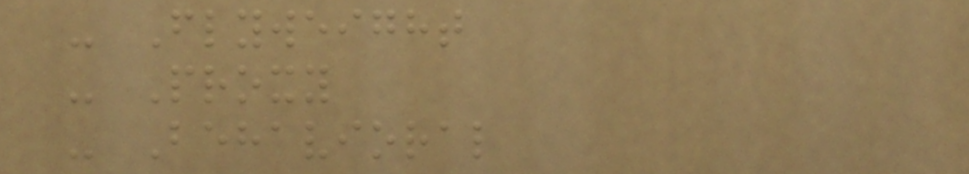- Flyweight
- Proxy
- Behavioral
